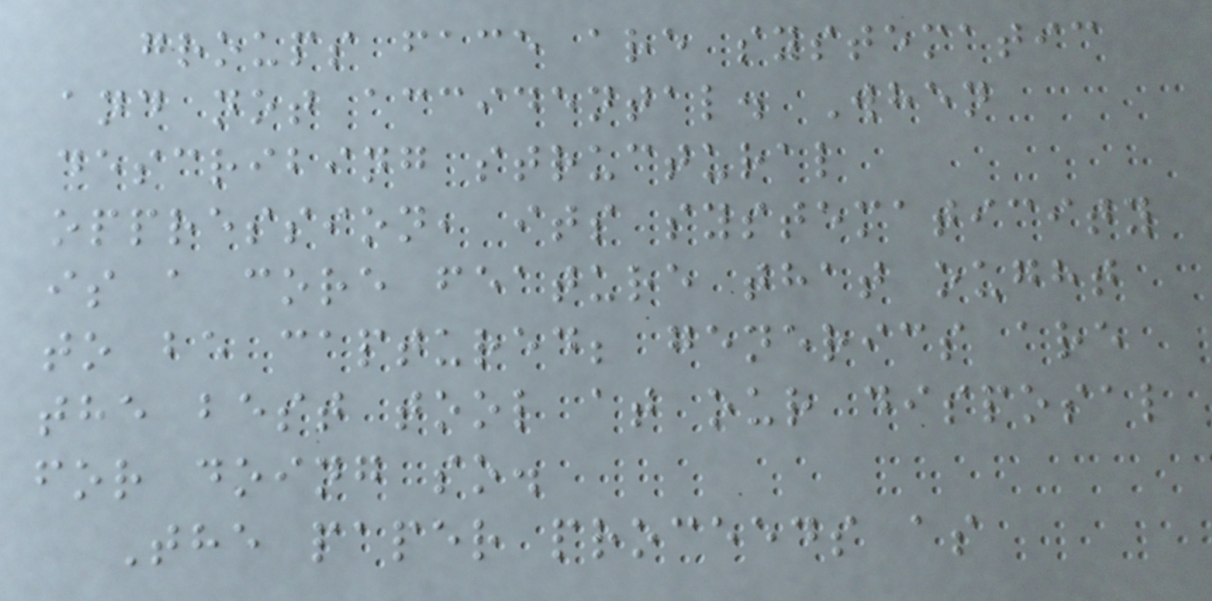groups face are systematic
and not accidental. When
describing structural
oppression, its systematicity
is a core feature that ought
to be captured; generics are
the best tool at our disposal
for doing so.
The paper proceeds as
